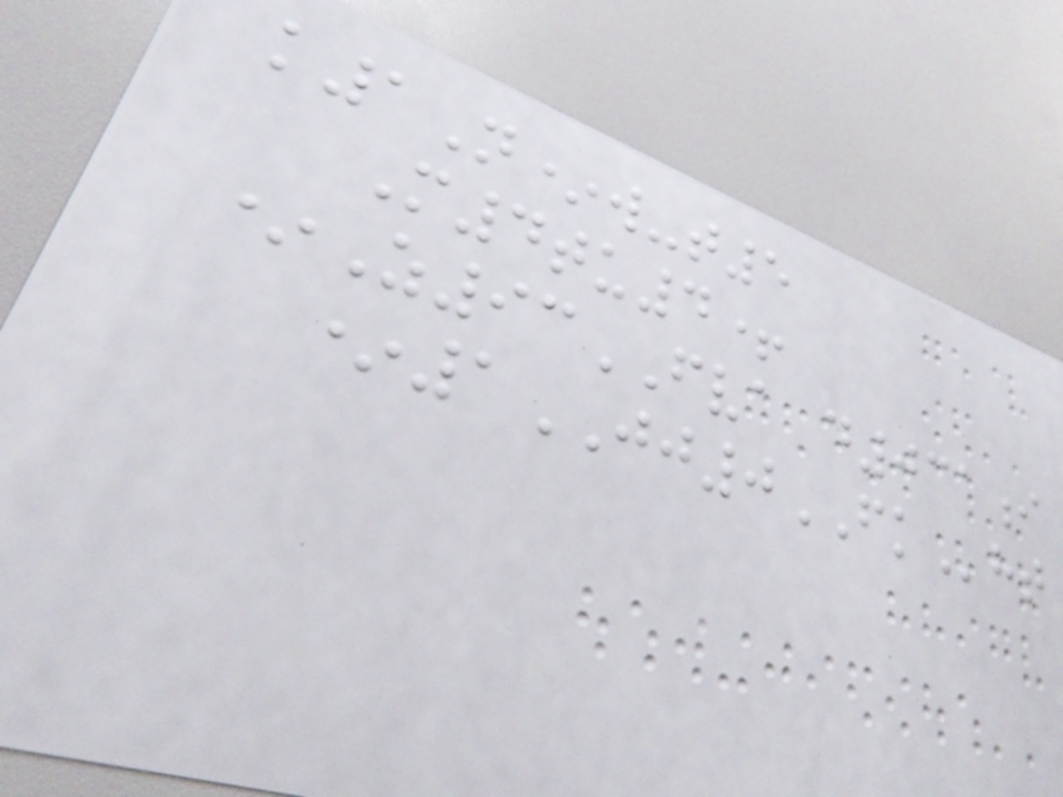k1N*w-t5
M4tu4+
*Z93FVA d031i
*1JJ0FKht
